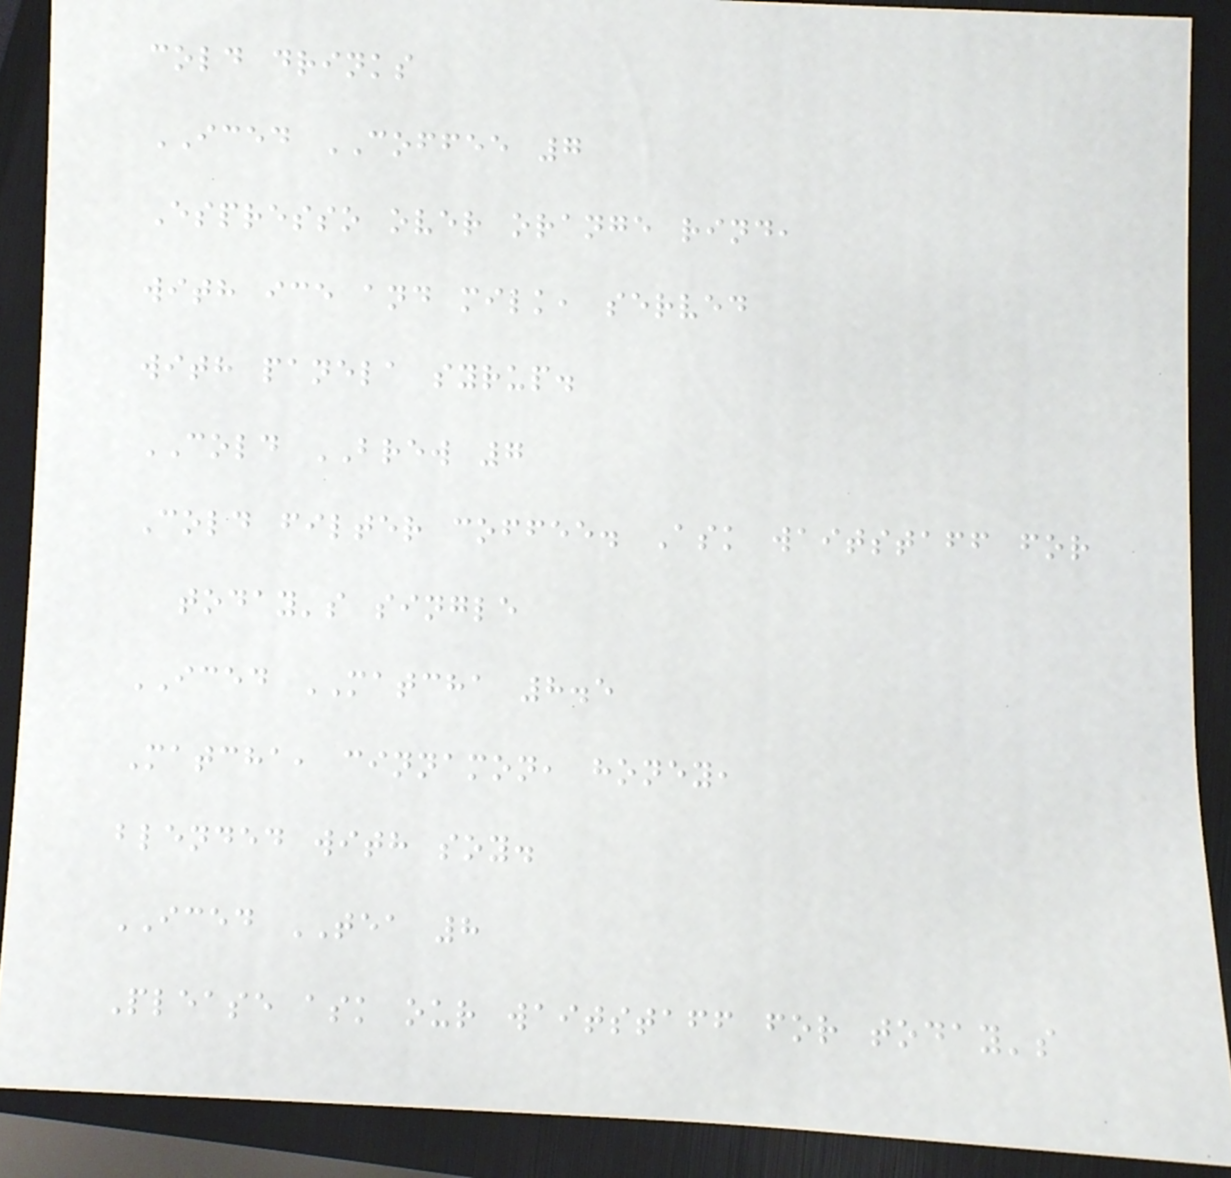cold drinks
ICED COFFEE 7
Espresso over orange rind,
with ice and milk, served
with panela syrup.
COLD BREW 7
Cold filter coffee. Ask waitstaff for
today's single
ICED MATCHA 8.5
Matcha, cinnamon, honey,
blended with soy.
ICED TEA 8
Please ask our waitstaff for today's
